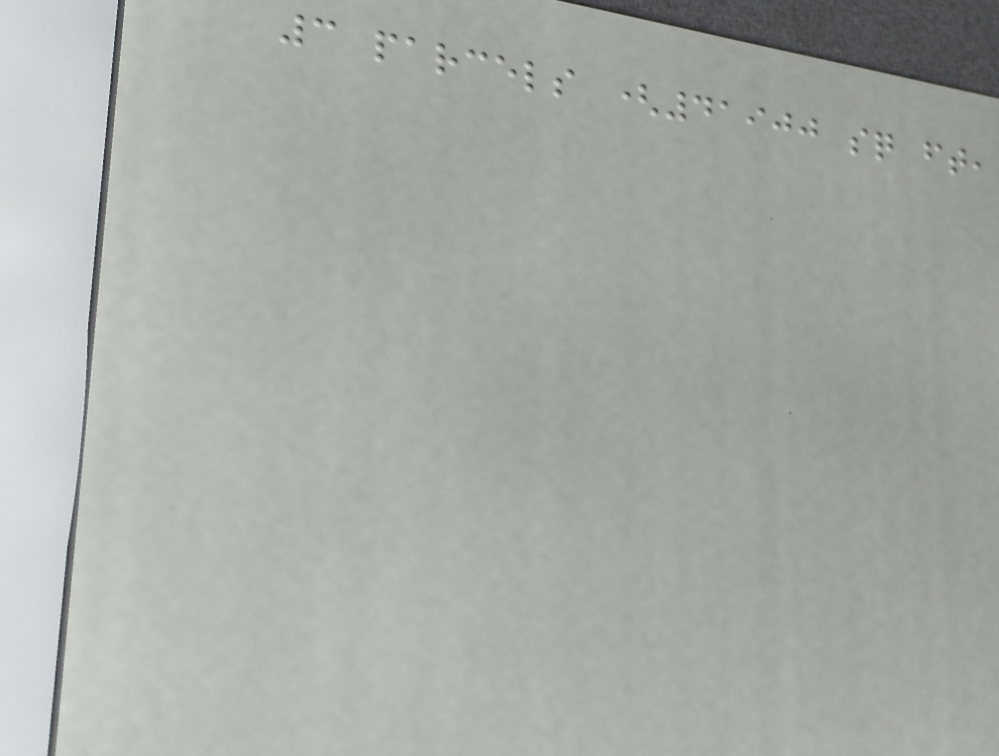3 parcels (41900 sq ft,
